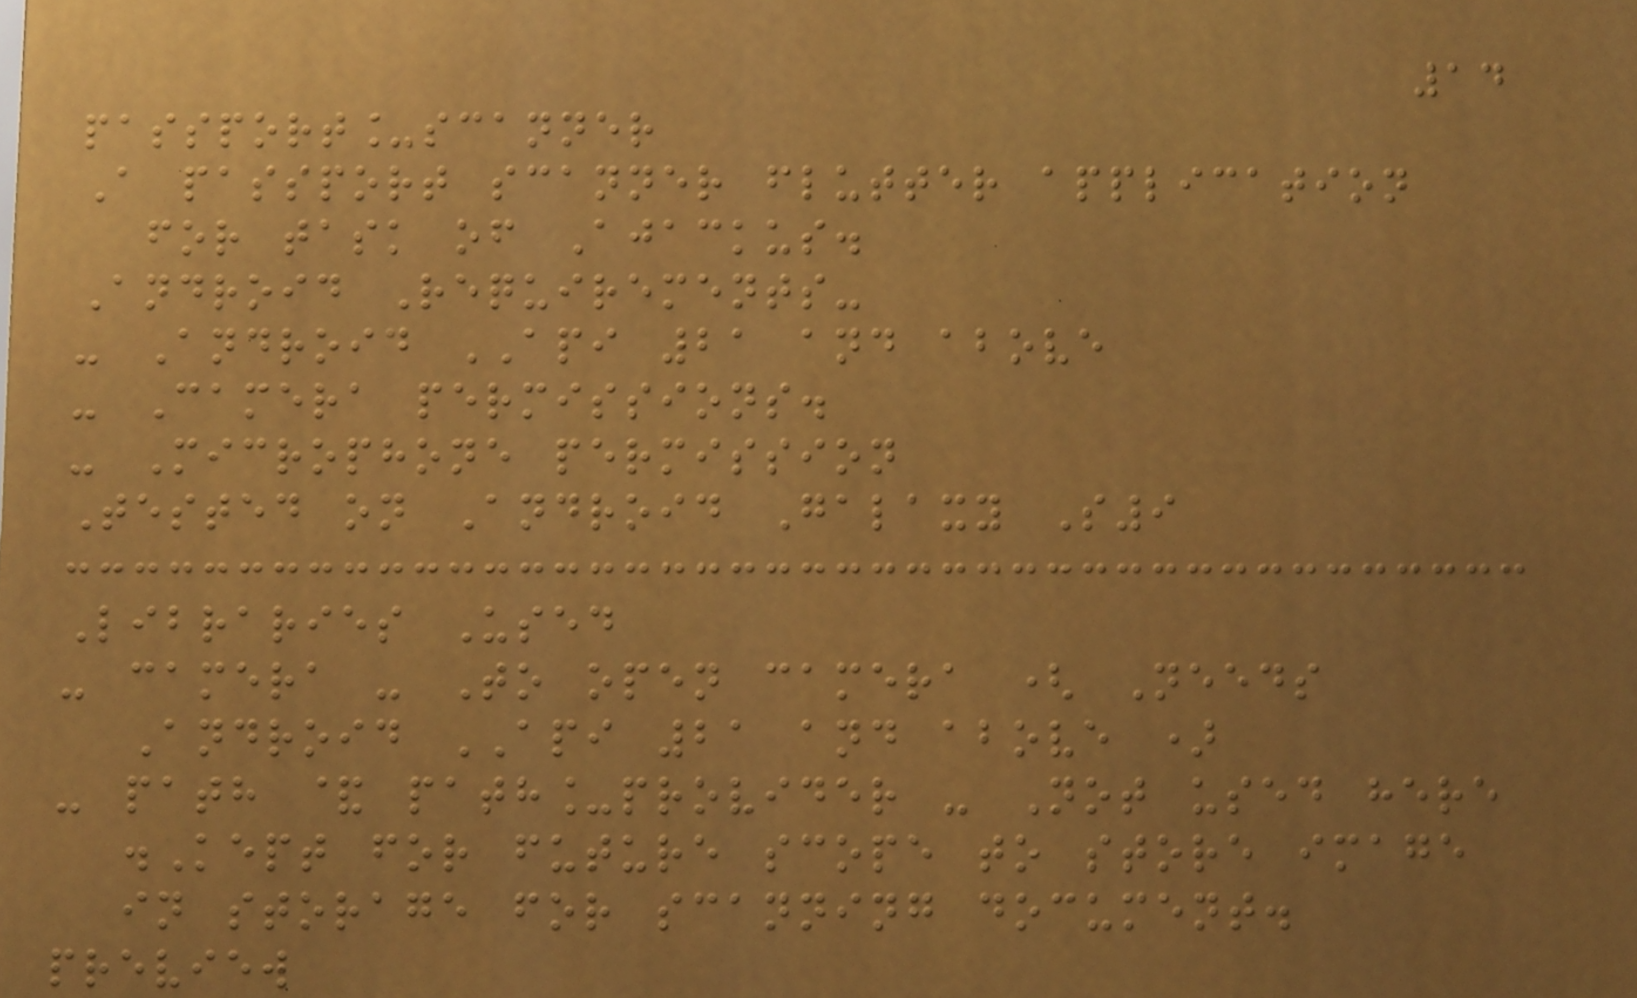14
passport_scanner
A passport scanner flutter application
for task of Ajackus.
Android Requirements-
- Android API 21 and above
- Camera permissions.
- Microphone permission
Tested on Android Galaxy S9
Libraries Used
- camera - To open camera ( Needs
Android API 21 and above )
- path & path_provider - Not used here
.Kept for future scope to store image
in storage for scanning document.
preview
